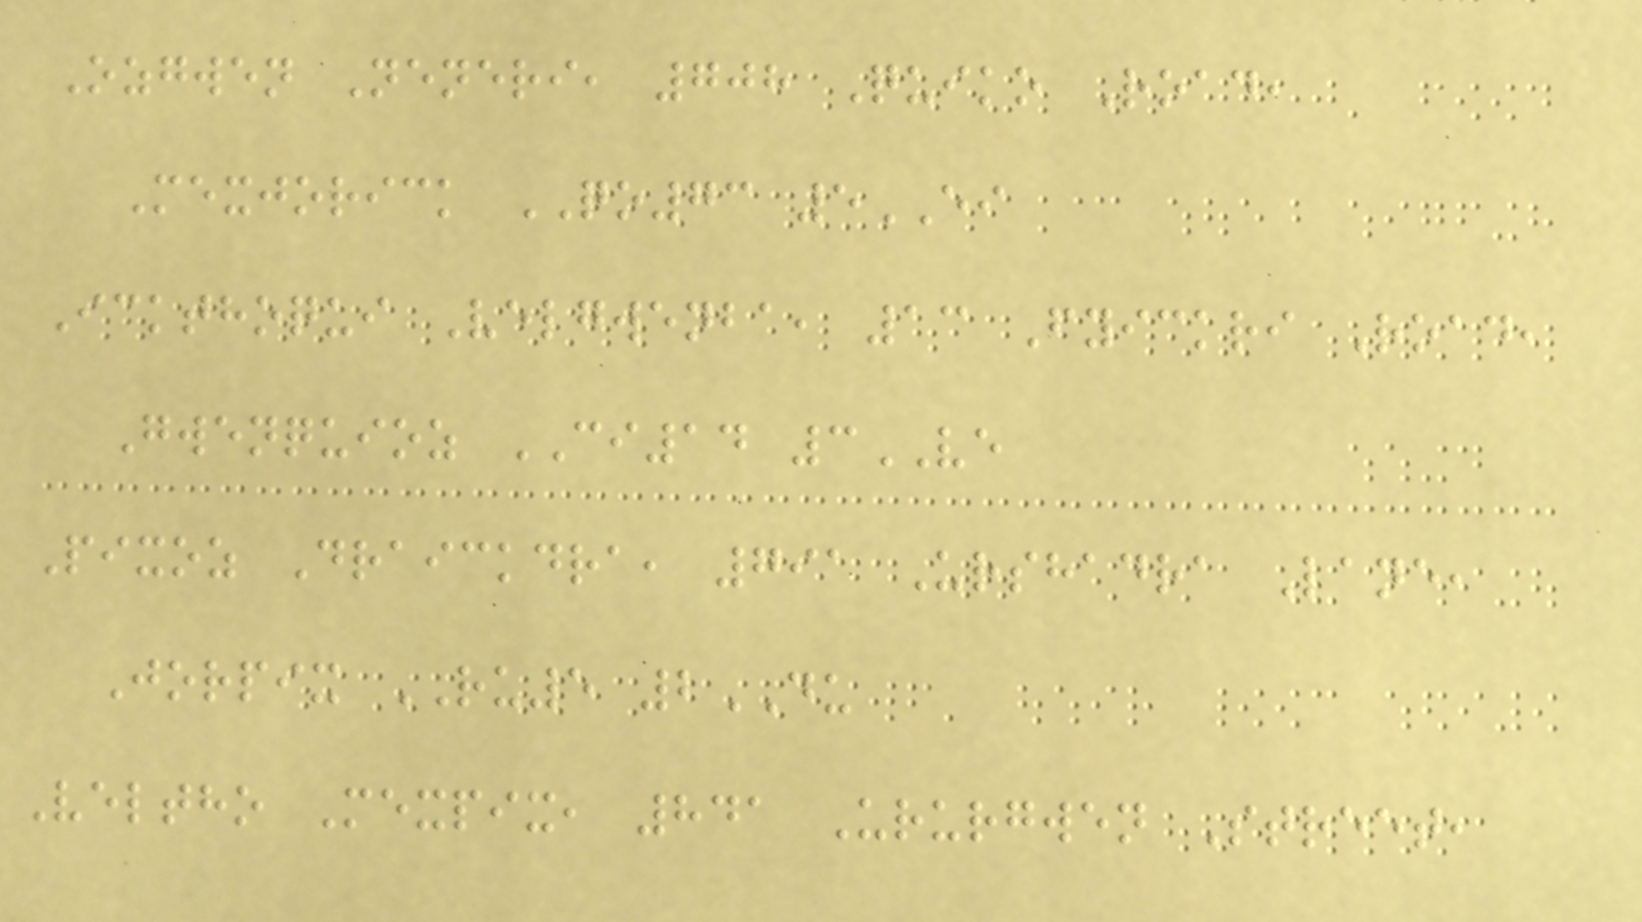Ozgwen Neneri, 708 Quiko Road,
Mexjorick QO73 5EI
Ickthoqui Velgwenba, 13 Fyickri Road,
Gwenquioz CI14 3VE
Pixoz Draickdra, 791 Urshadra Lane,
Jorpix RU5 2DU
Veltho Mexpix, 841 Ururgwen Street,
